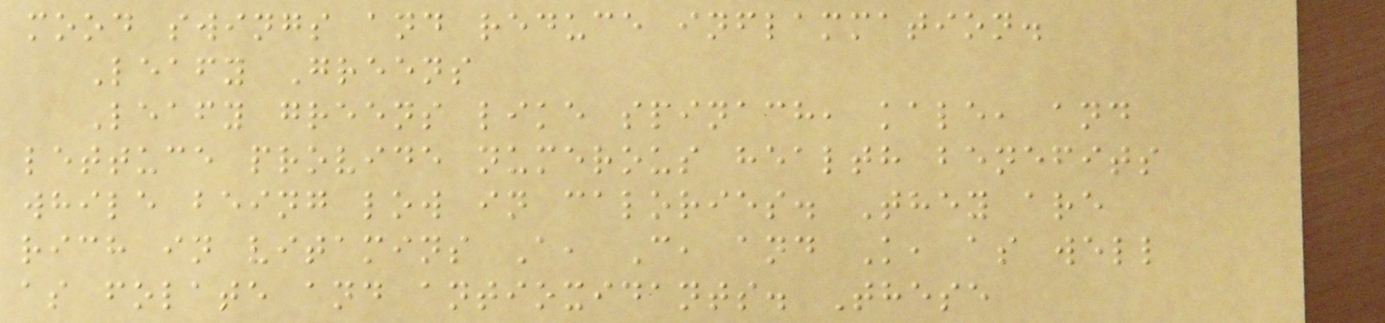mood swings and reduce inflammation.
Leafy Greens
Leafy greens like spinach, kale, and
lettuce provide numerous health benefits
while being low in calories. They are
rich in vitamins A, C, and K, as well
as folate and antioxidants. These
